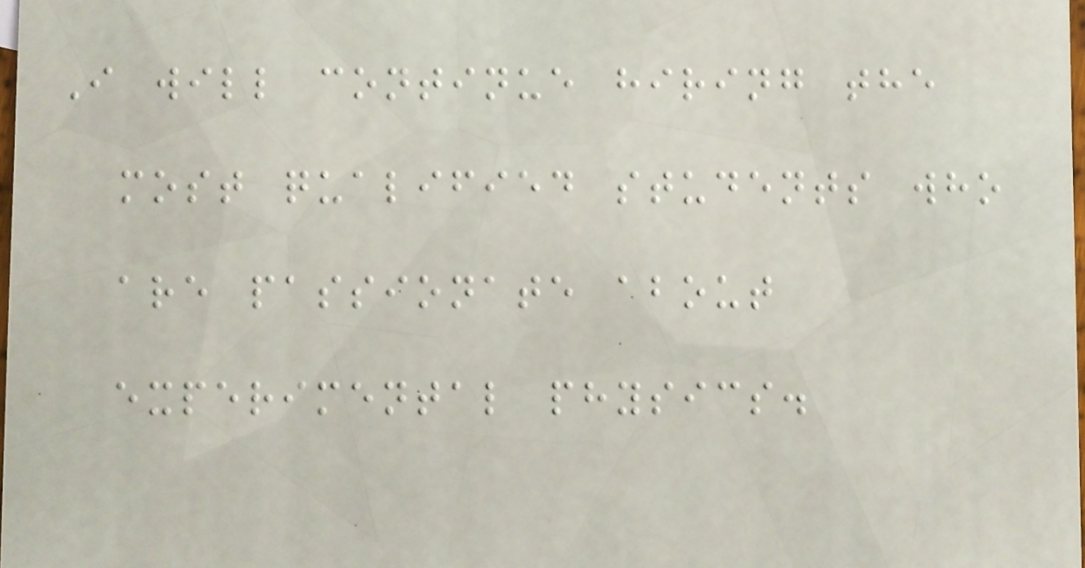I will continue hiring the
most qualified students who
are passionate about
experimental physics.
